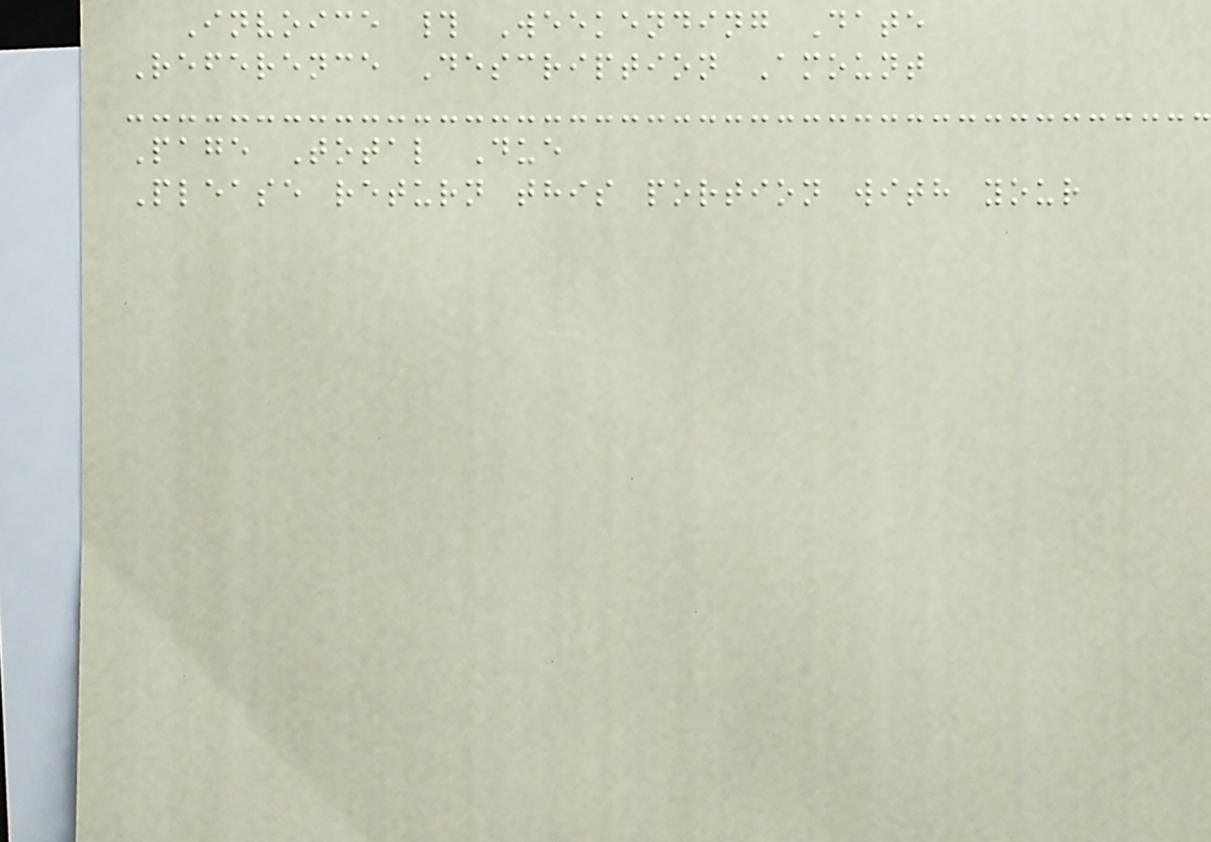Invoice # Weekending Date
Reference Description Amount
Page Total Due
Please return this portion with your
